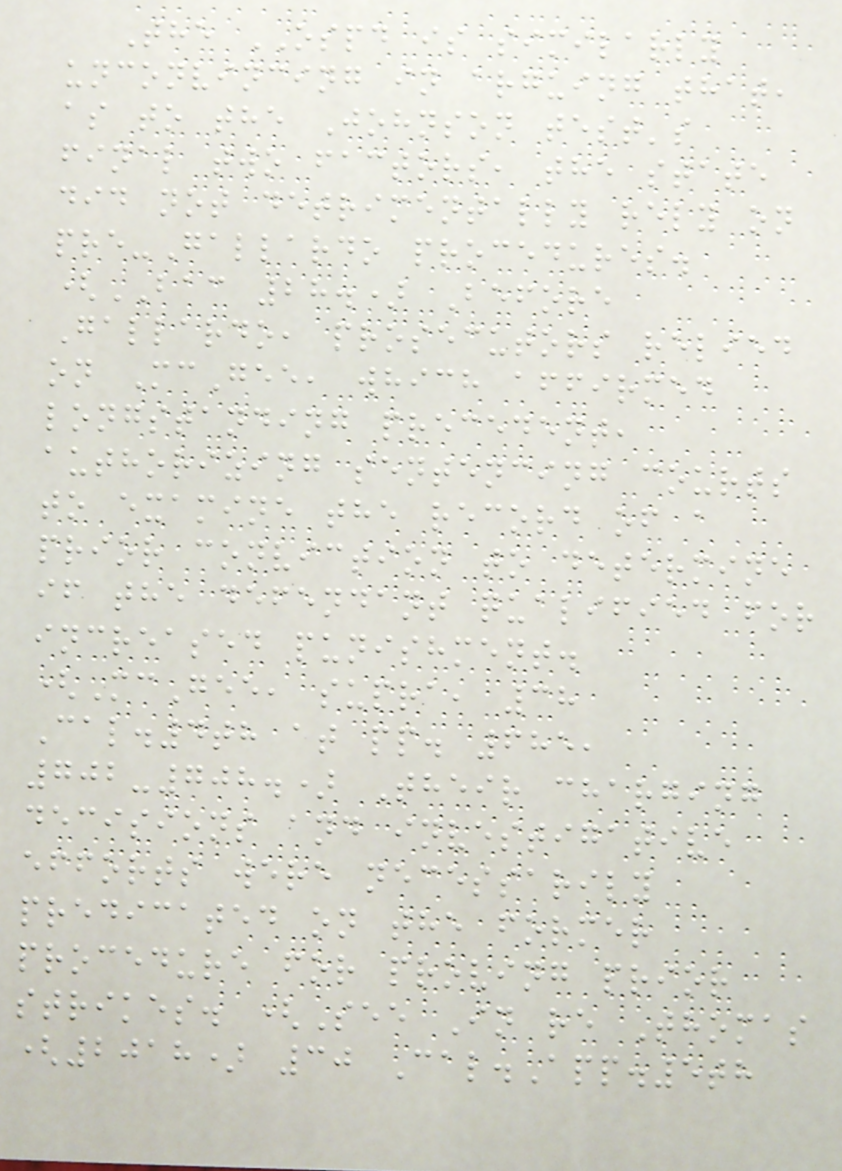The OSPD is similarly
unconvincing in arguing that,
as to the Johnson test's
final two factors, the state
did not detrimentally rely on
pre-Gallardo procedures.
(BAC 28.) Before
Gallardo, prosecutors relied
on McGee, which affirmed
longstanding precedent,
authorizing sentencing courts
to examine the record of a
prior conviction to determine
if the defendant qualified for
increased punishment.
(McGee, supra, 38
Cal.4th at pp. 685,
702-708.) Their charging
decisions and investigative
efforts were necessarily
predicated on the former
procedure for proving prior
strikes. (See In re Thomas
(2018) 30 Cal.App.5th
